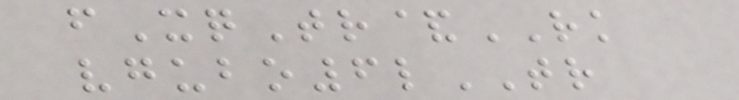fXqTr&RK
vgubo6lTR
